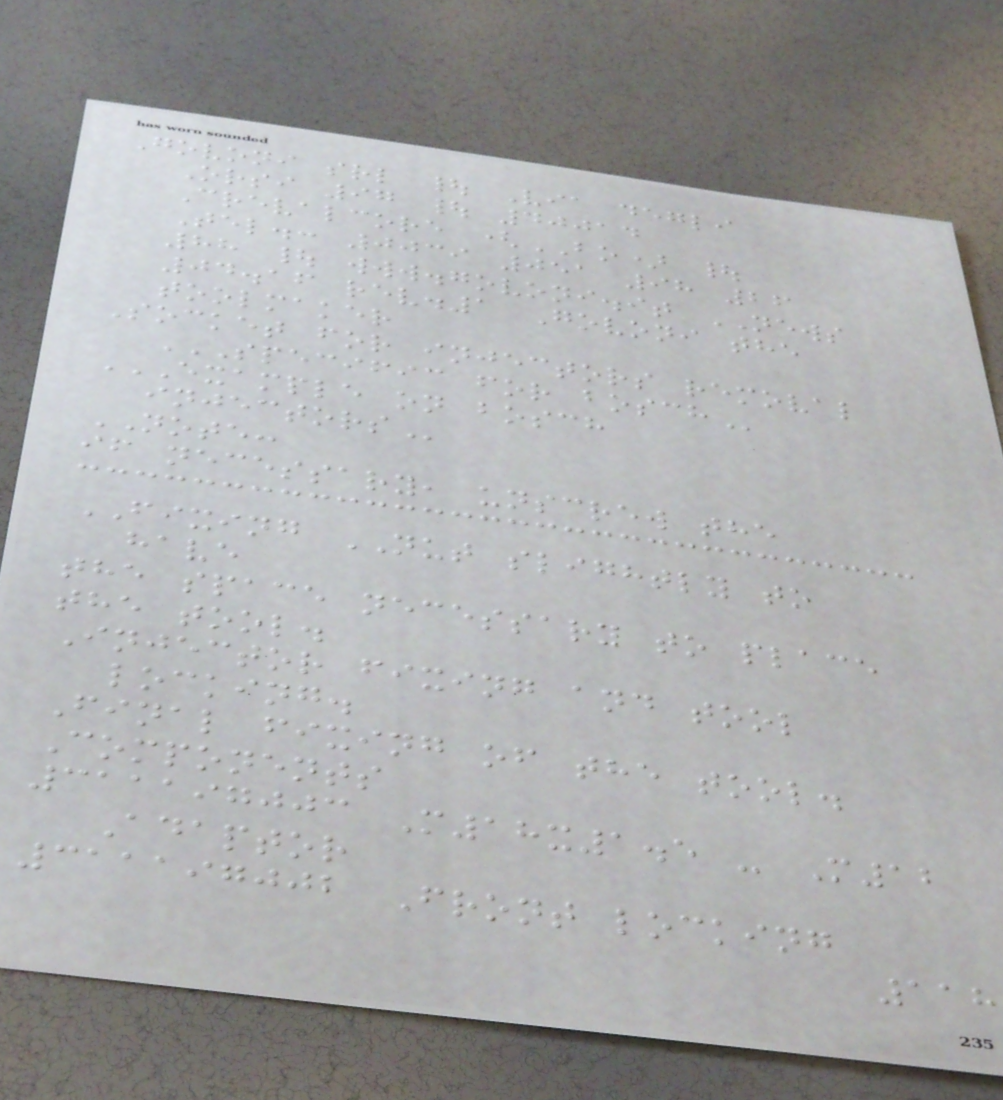Govoni srl | Via degli
Orsi 97 | 40014
Crevalcore (BO) |
Tel.: 0039 051 98 26
88 | www.govoni.it NEWS
04.16 rev.1 Govoni the
toolmaker
Socket for injectors removal
SPECIFIC FOR BOSCH
EXAMPLE ON BOSCH
INJECTORS
NOTE:
if necessary, unscrew the
FIXING NUT slightly to
have
the space necessary to place
the tool.
Injector fixing and tool
locking.
Final fixing of the tool.
Components
311197003 M18x1.5 - M12
Adaptor
311197002 Front locking
118
